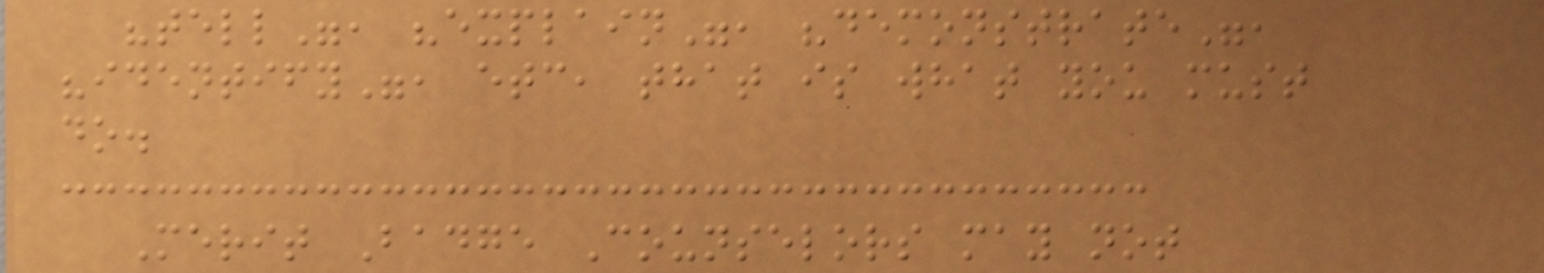"tell", "explain", "demonstrate",
"identify", etc, that is what you must
do.
Merit Badge Counselors may not
